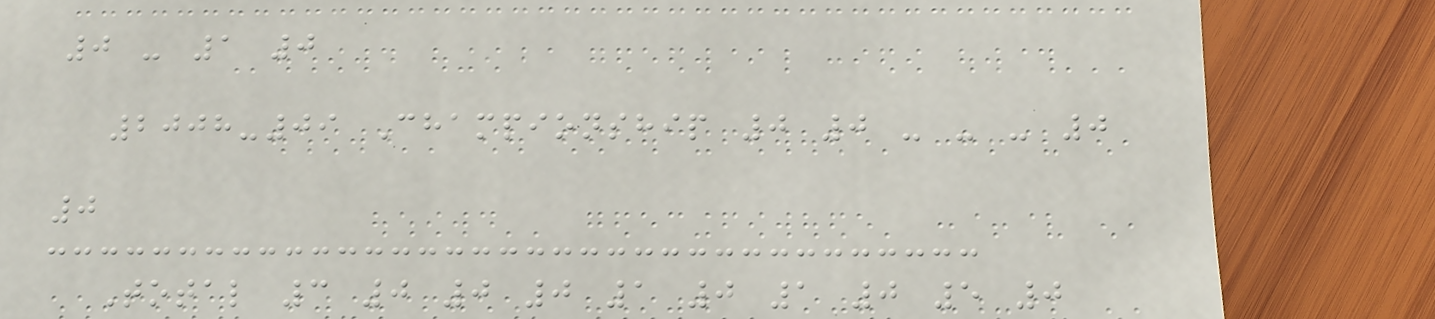0 - 1 0
2008-09 Championship 0 0 - - - 0
0
Total 3 0 0 0 1 0 1 0 5 0
